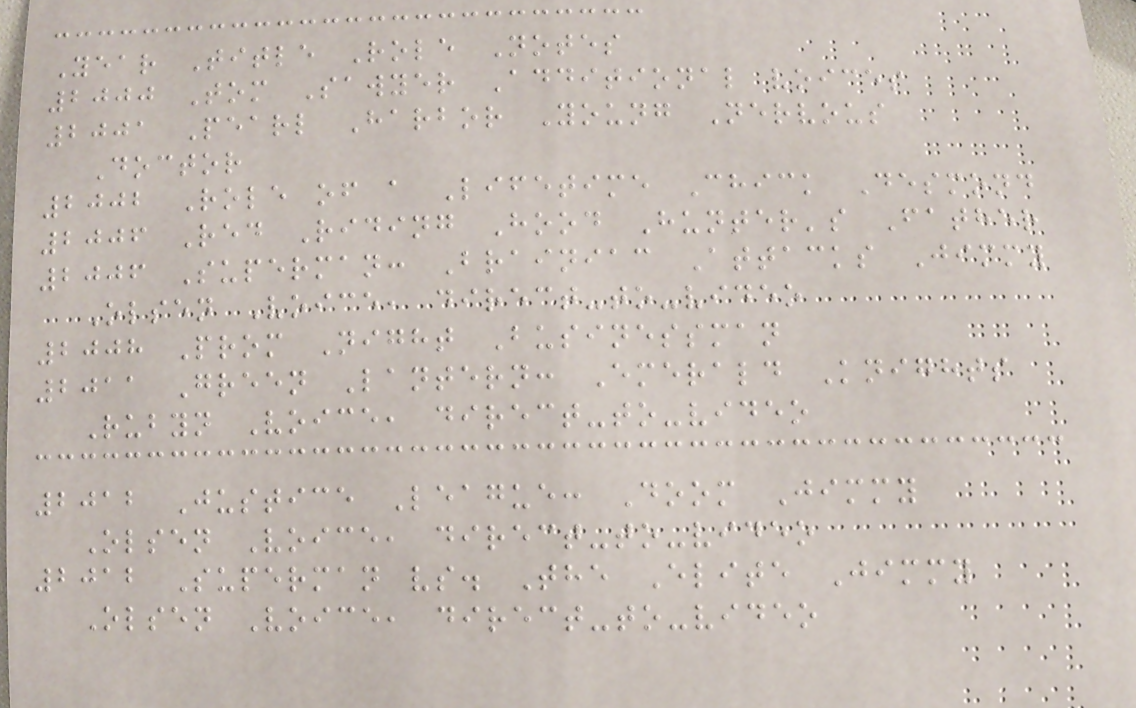Year Title Role Notes
2000 Tom Sawyer Additional voices
2001 Pearl Harbor Young Nervous
Doctor
2002 Role of a Lifetime Chick Desmond
2006 Red Riding Hood Hunter's Father
2006 Superman: Brainiac Attacks Jimmy
Olsen Voice, direct-to-video
2008 Prom Night Businessman
2011 Green Lantern: Emerald Knights
Rubyn Voice, direct-to-video
2012 Justice League: Doom Jimmy
Olsen Voice, direct-to-video
2012 Superman vs. The Elite Jimmy
Olsen Voice, direct-to-video
